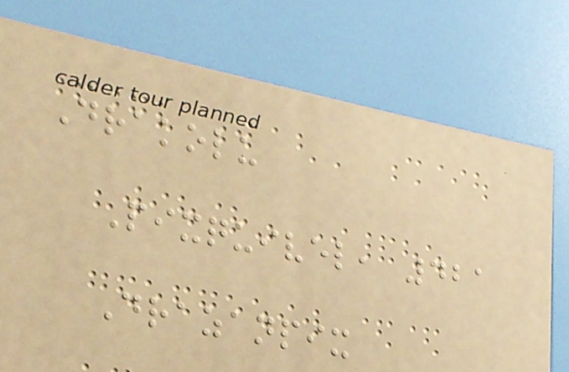Drakolu
Pixquivel, 421
Drazanpix
